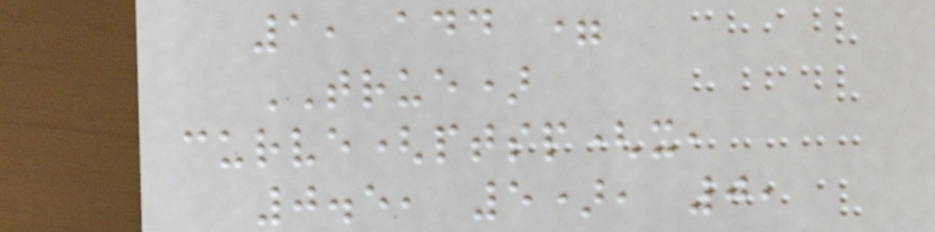1, add =
TRUE)
curve(ptsp(x,
0.5, 5), 0,
